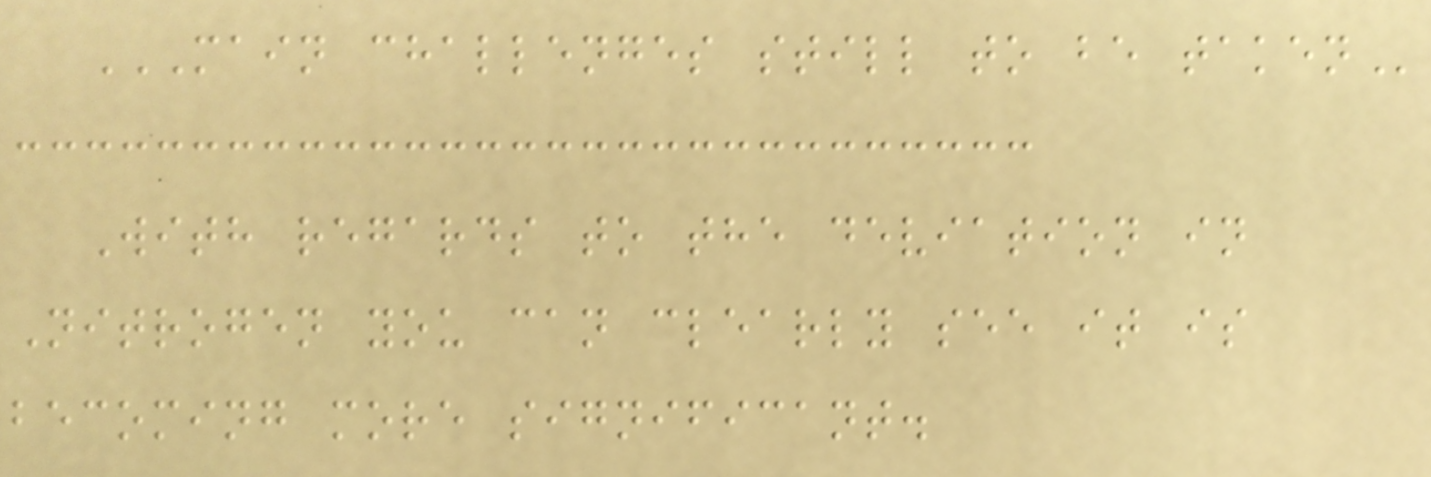MAIN CHALLENGES STILL TO BE TAKEN
With regards to the deviation in
Nitrogen you can clearly see it is
becoming more significant.
